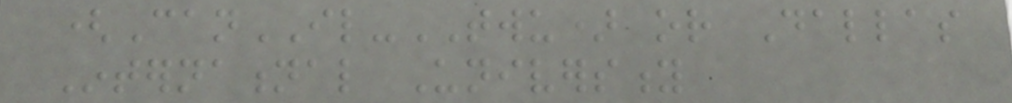(CanIL-TWU) or Dallas
International University
